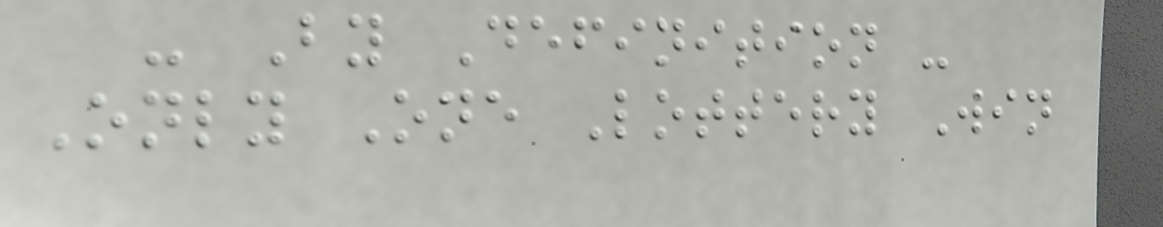- By Definition -
Only One Lottery Win
